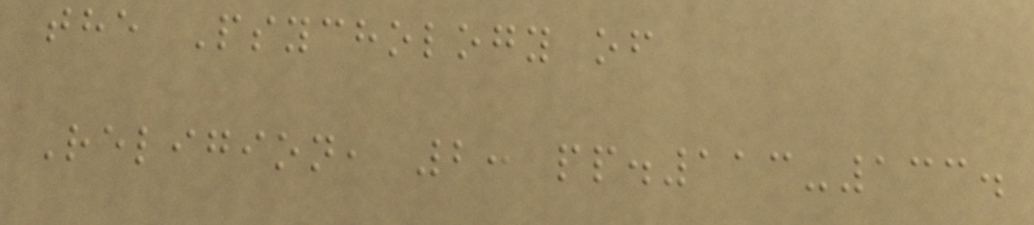the Psychology of
Religion, 2: pp.113-133.
